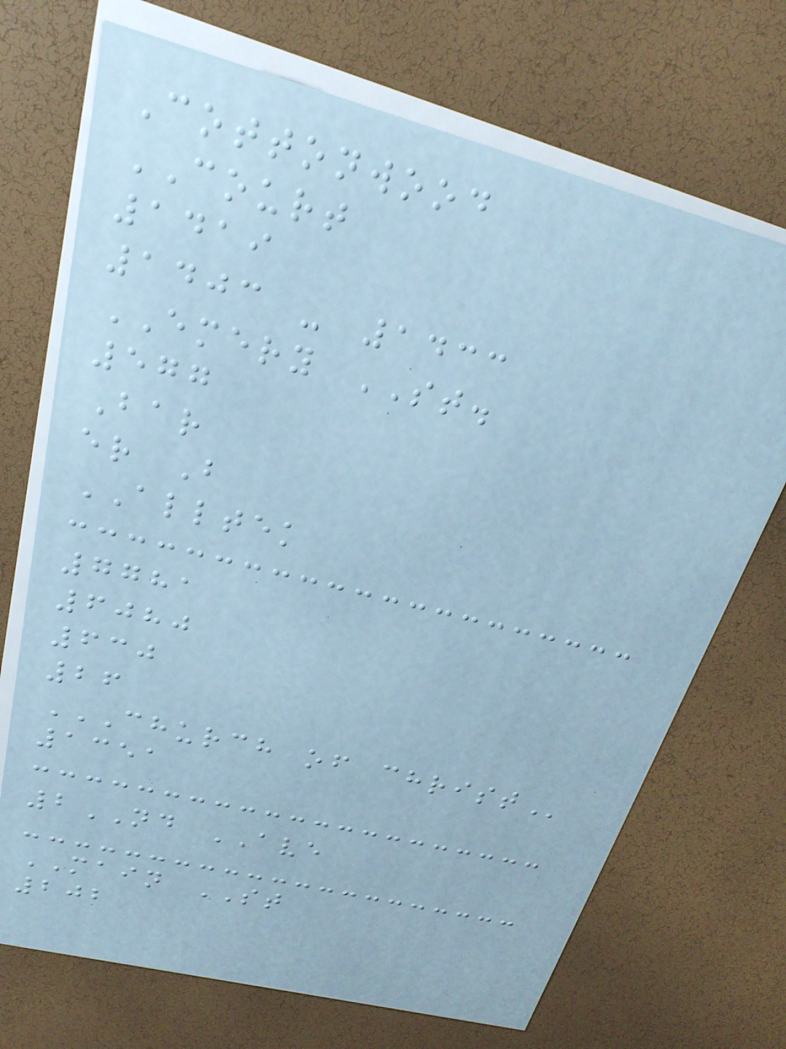Cottonwood
COURT
1419
1403 - 1433
EMERY ST.
577
Bar
er B
ALLTEK
7781
6080
630
26
CHURCH OF CHRIST
1351
2ND AVE
MAIN ST
202
